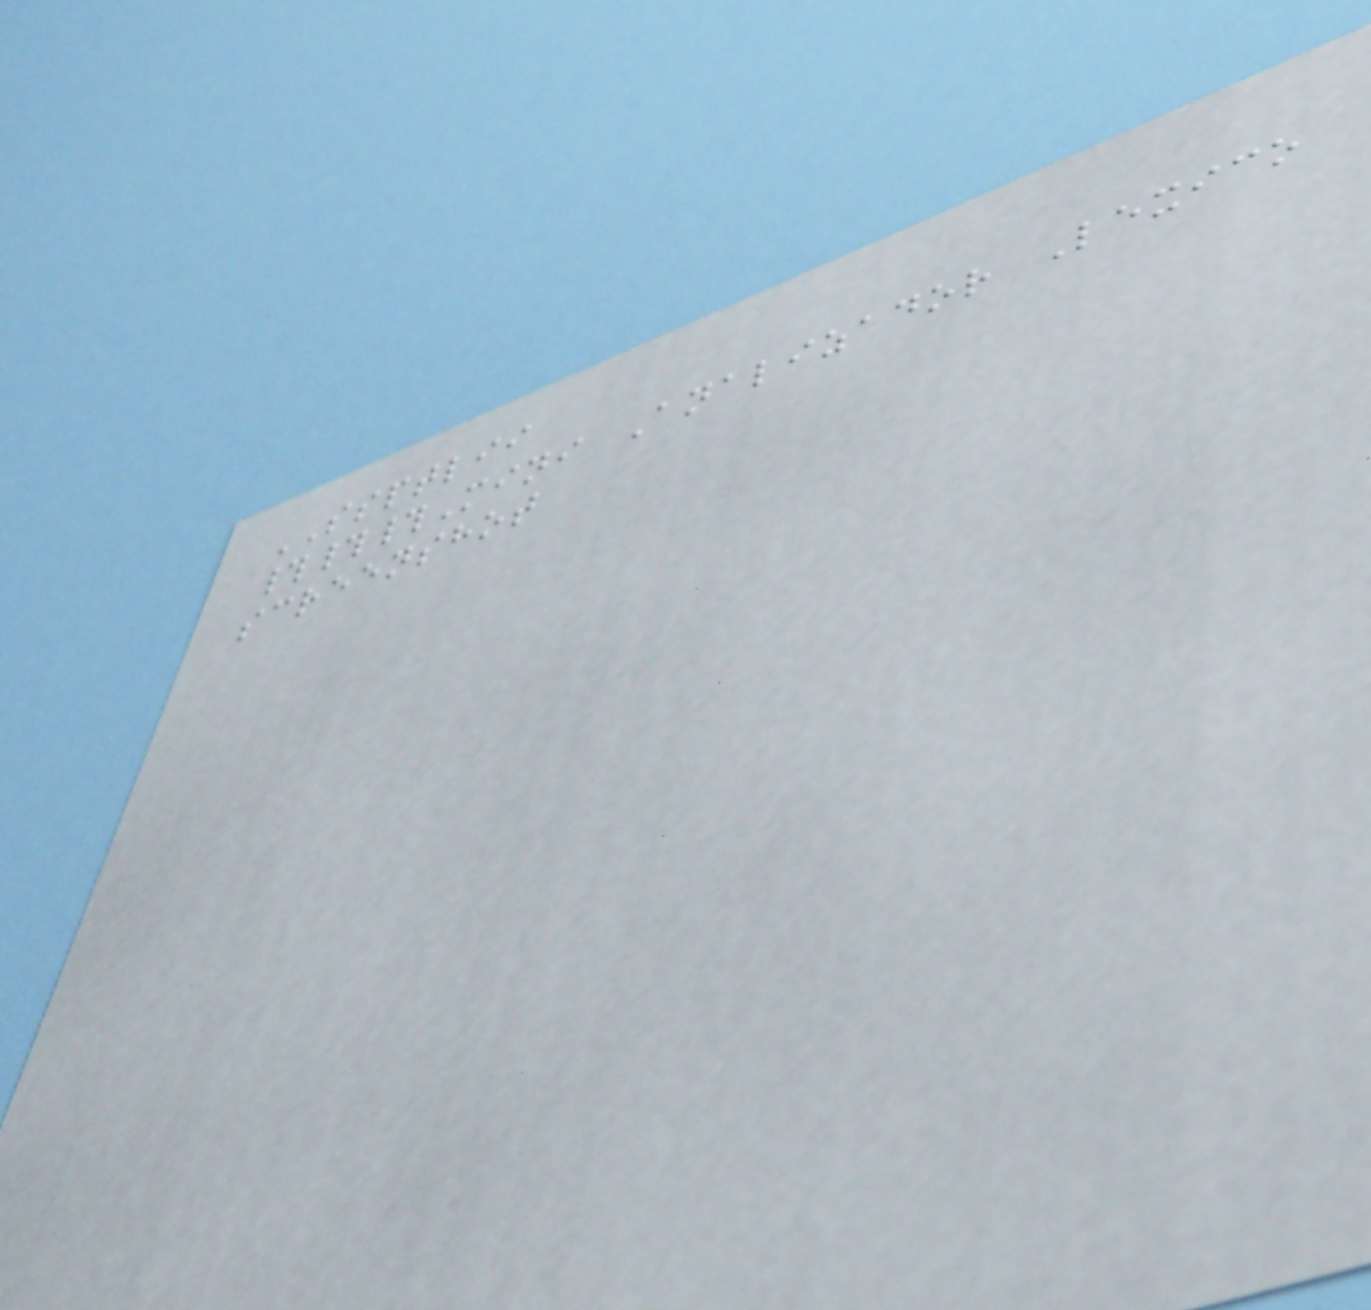SSPTLII
###Mini Analizador Lexico
screenshot
